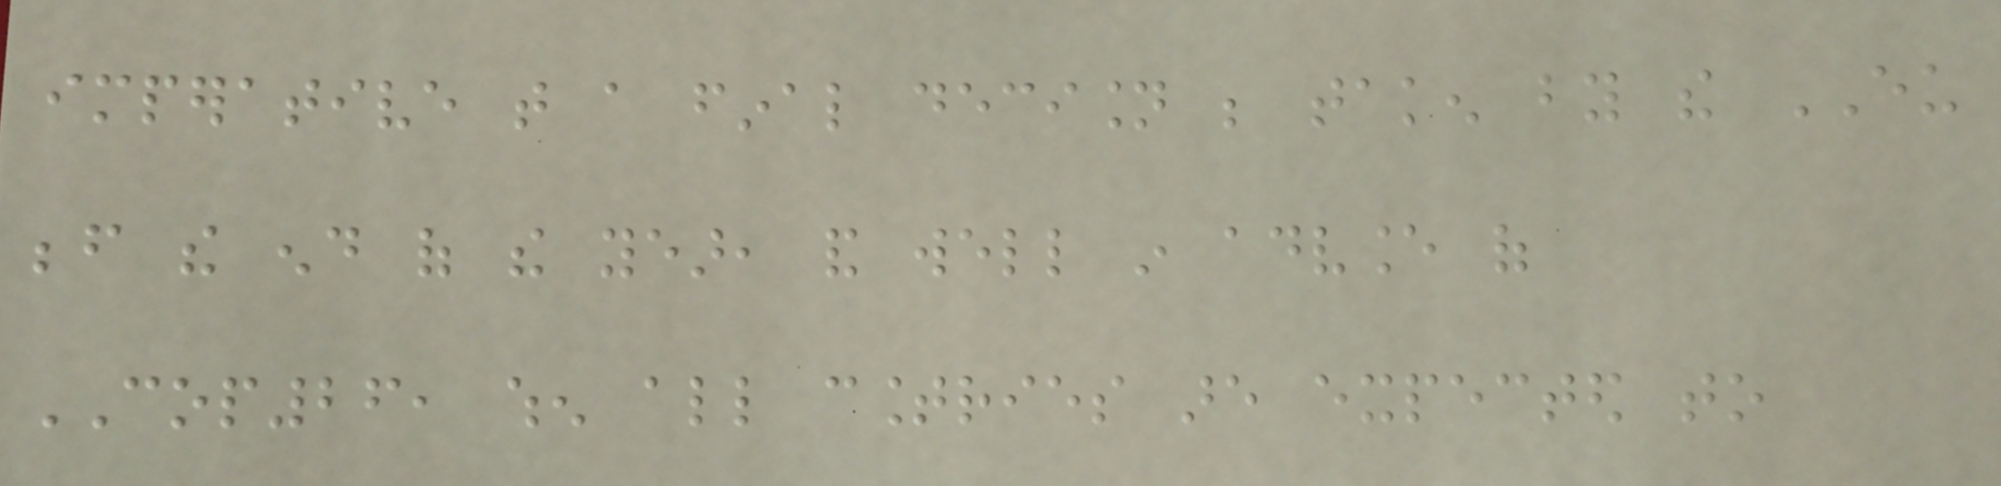imperative that a final decision be taken by the EU
before the end of the year, and well in advance of
COP26, when all countries are expected to
